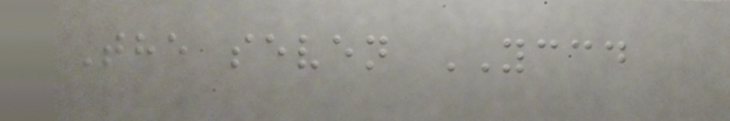The seven YCCD
